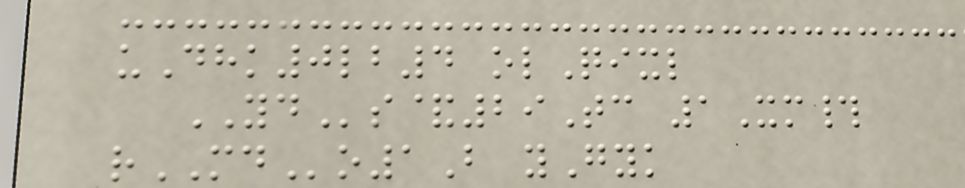uDhk0lb4 olQixl
YDs&29Tc 1Xm#
rMDo1B yGyk
